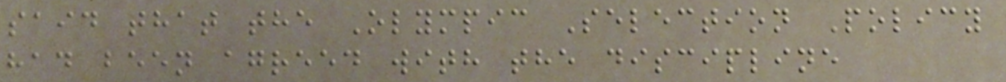said that the Olympic Selection Policy
had been agreed with the discipline
